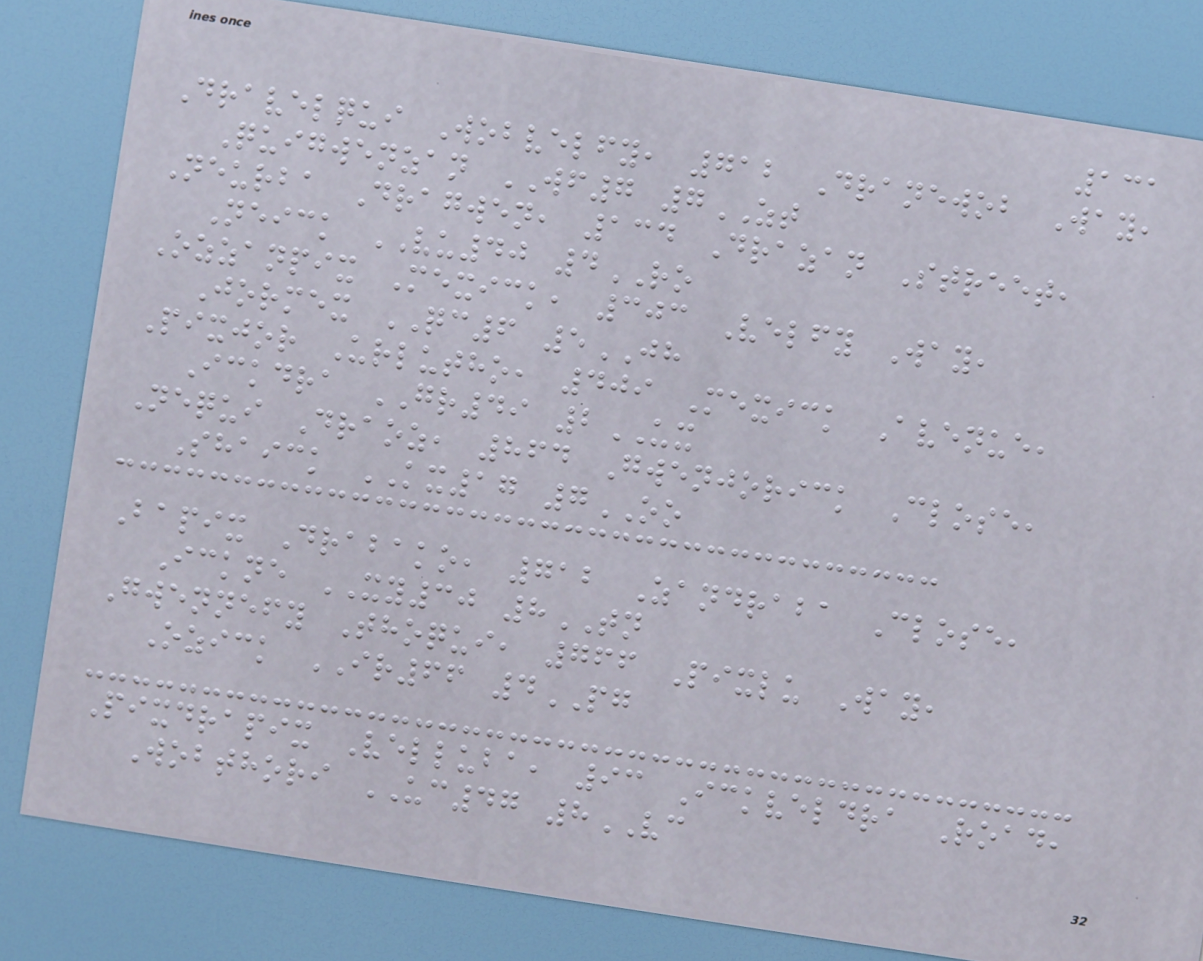131
Dravelqui Wobvelfy, 712 Dranewob Way,
Quigwenzan WF7 7ZT
Neurba Dragwen, 134 Drazan Street,
Neick VU40 4RO
Ozzanpix Mexick, 303 Velfy Way,
Jormex QC6 5JH
Pixjor Urlutho, 409 Mexick Avenue,
Ickdra GR49 2UX
Nequi Draoz, 864 Gwenjorick Close,
Shaick KX17 7OO
Bapix Drabako, 712 Zandraba Close,
Ickne XY30 8TN
Gwennefy Thoqui, 766 Pixlu Way,
Ozick IR66 4PG
Pixdrapix Velluba, 93 Ickveldra Road,
Wobthori UC47 8VC
